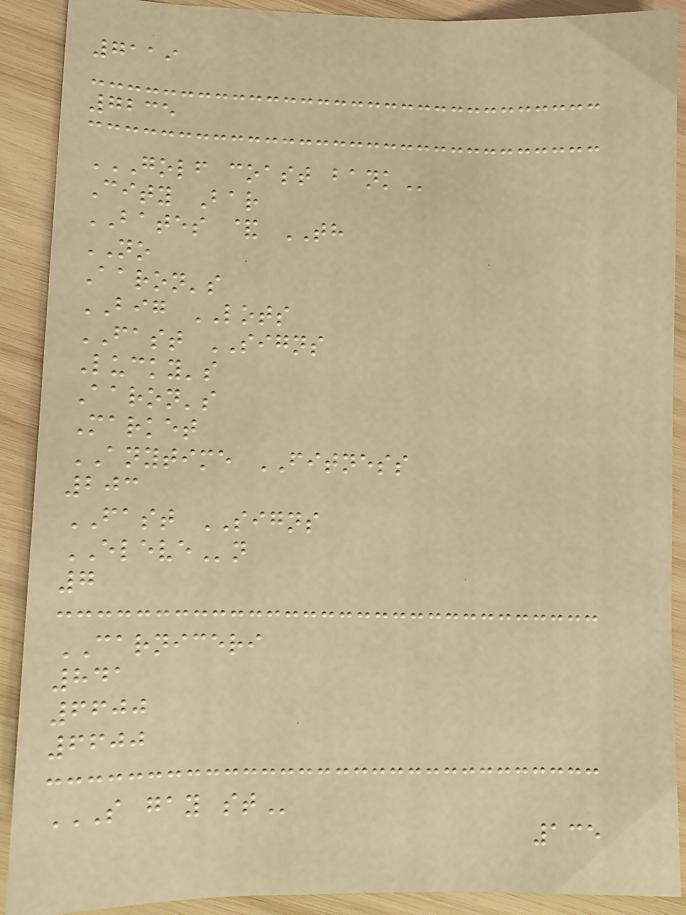7119
7235
GOLF COAST BANK
City Bar
BATES & TH
NO
Aaron's
BIG LOTS
FAST SIGNS
Lucky's
Aaron's
Market
ANYTIME FITNESS
203
FAST SIGNS
ELEVEn
7
CARNICERI
841
6600
6600
S GAY ST
135
